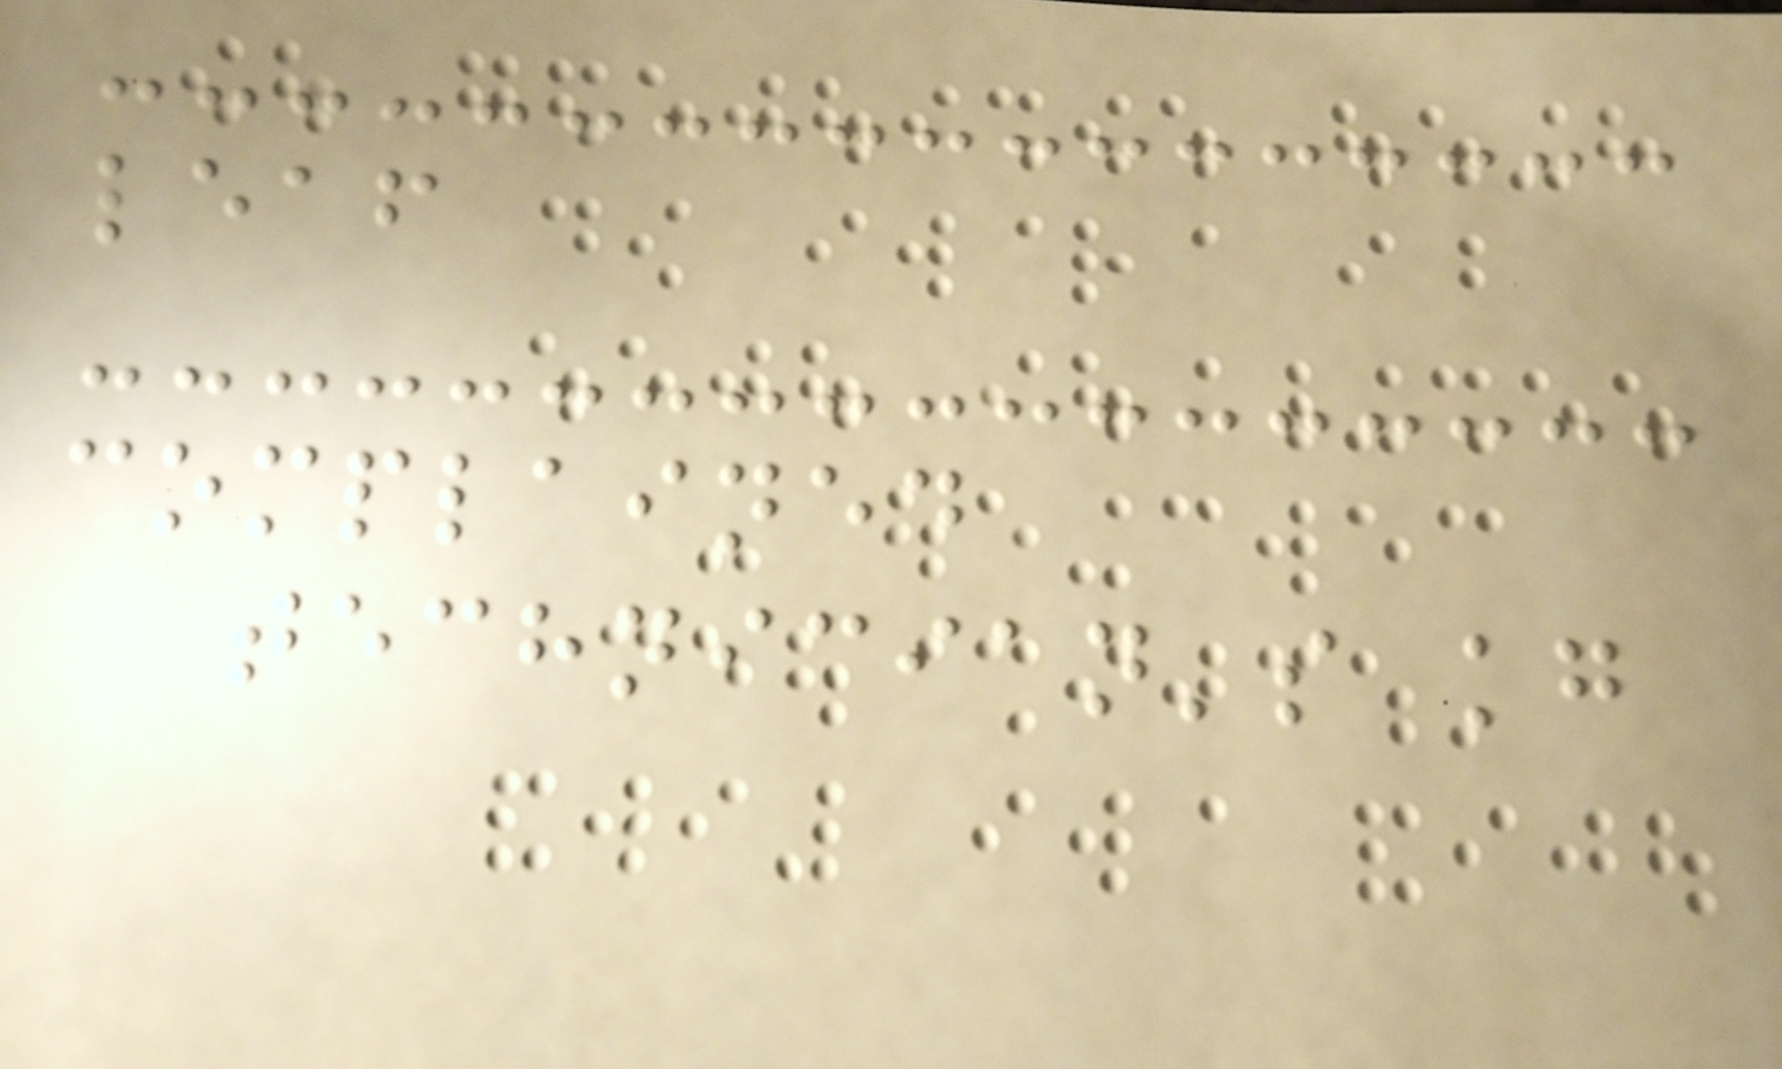leaf
complained
technician's kg
